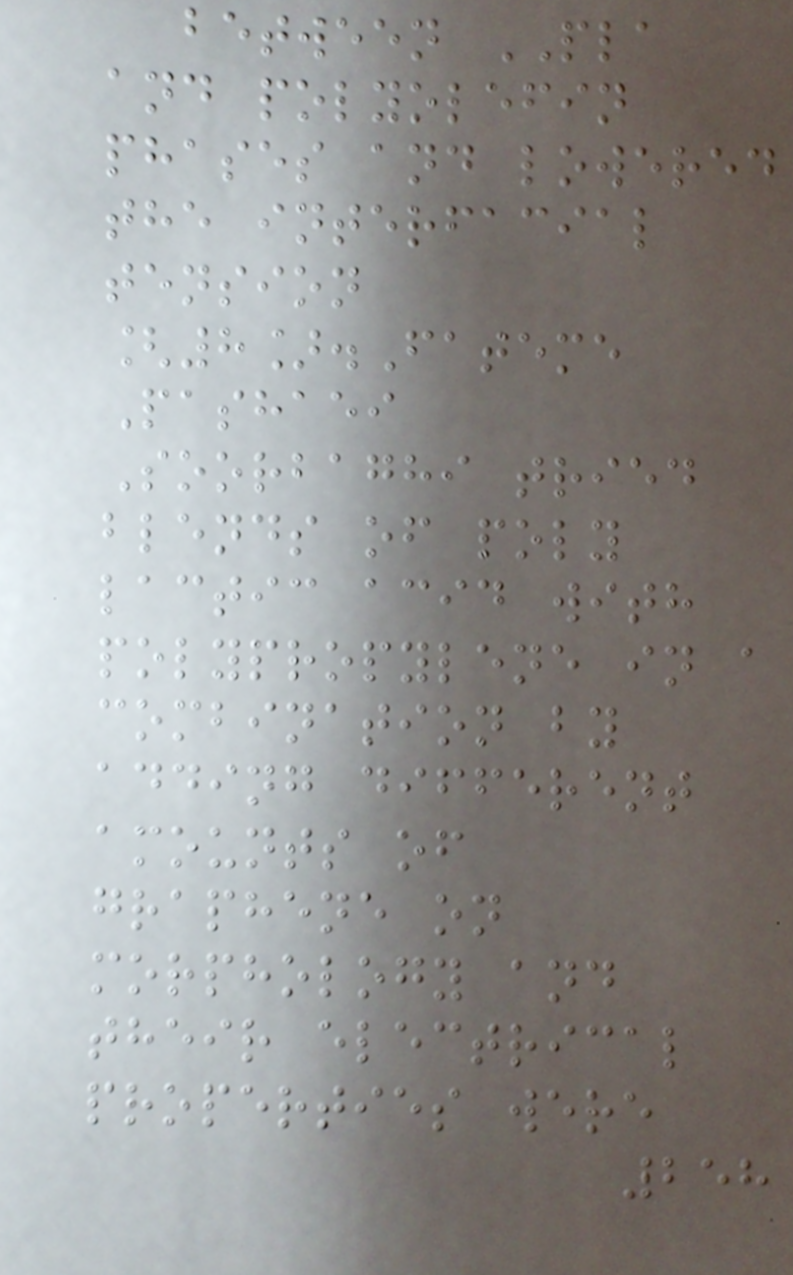between PLA
and polyolefin
phases and lowered
the interfacial
tension
[8].Fateme
Pashaei
Soorbaghi tried
blends of poly
lactic acid with
polypropylene in a
combination by
adding different
amounts of
graphene on
morphology and
their electrical
properties were
258
